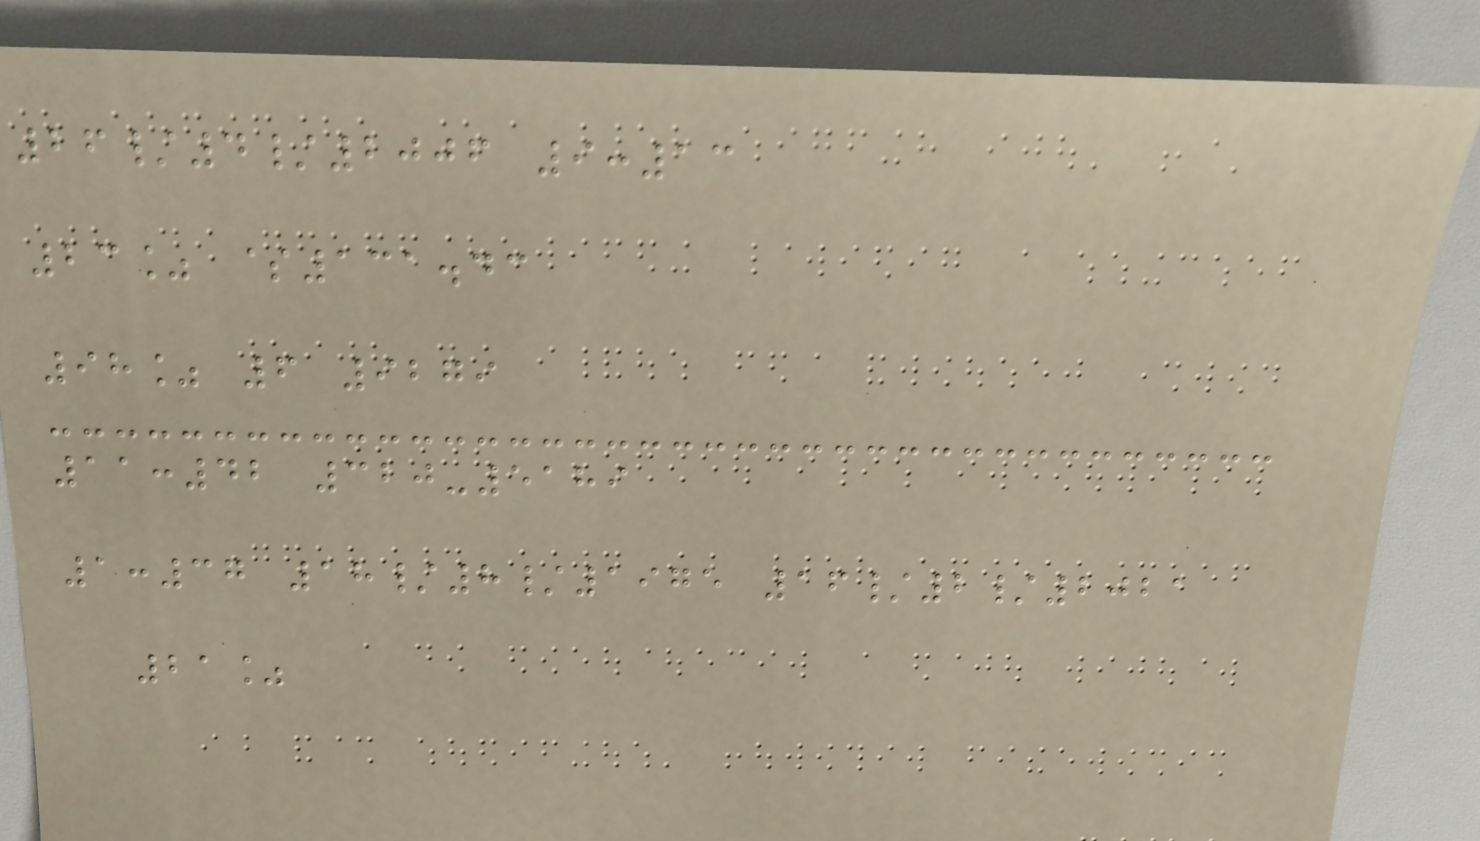26/4/2006 9:13
23% $131.43
98% 6 9279
11:42 320-5189
1:37 18/8/1975 16/2/2021
21%
